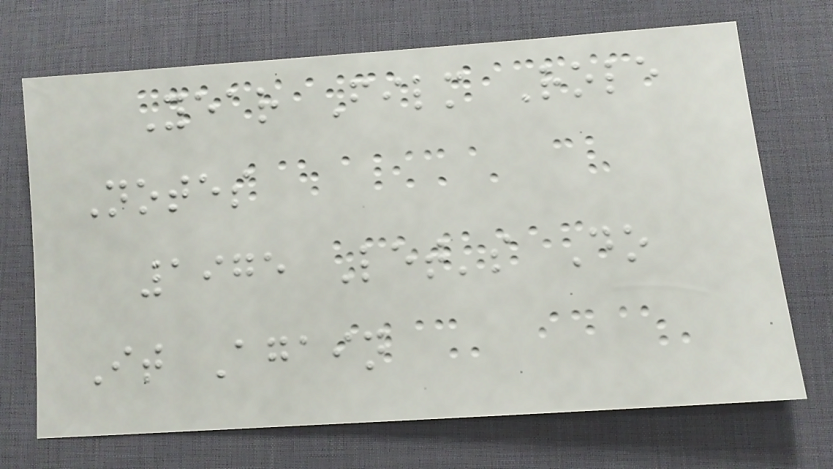Year Film Role
Notes
1975 Let's Do
It Again
